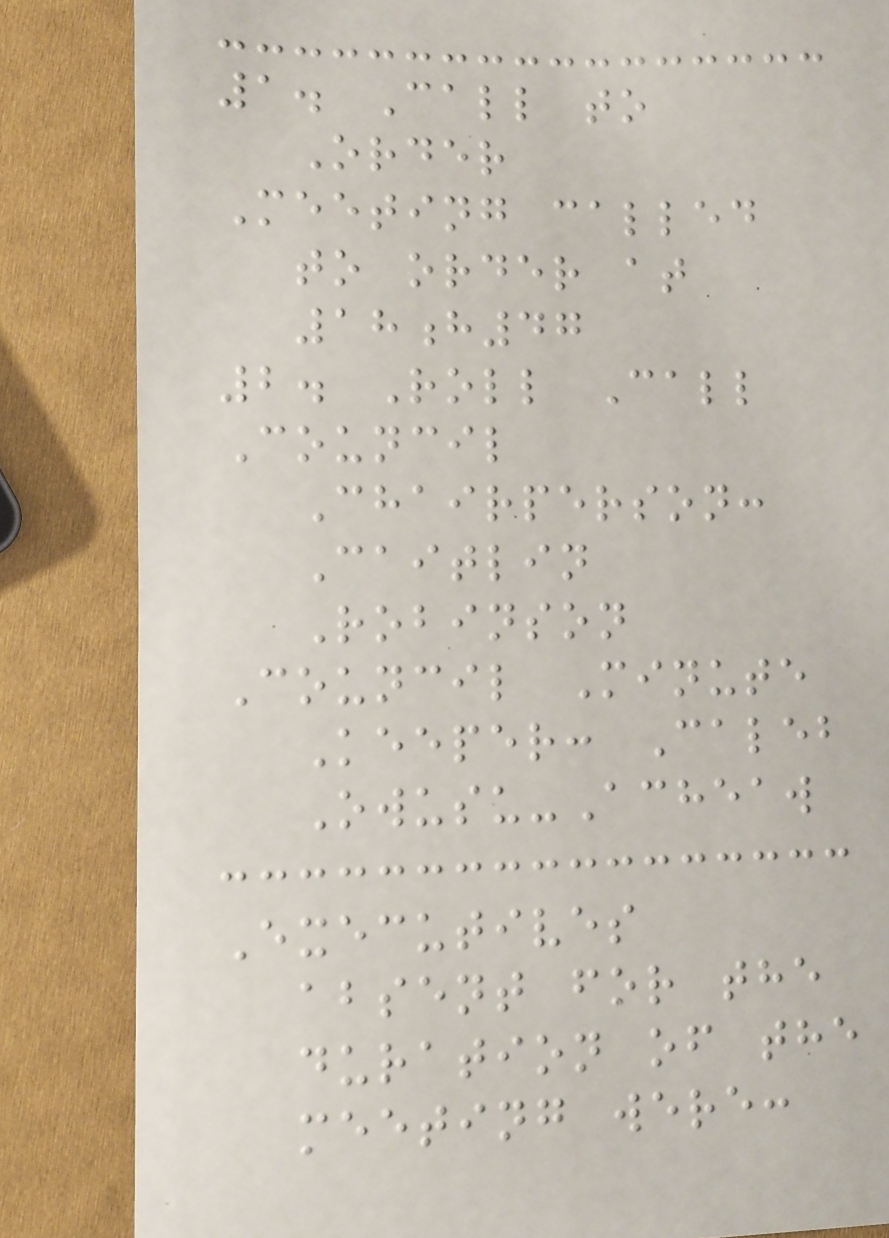1. Call to
Order
Meeting called
to order at
18h47
2. Roll Call
Council
Chairperson:
Caitlin
Robinson
Council Minute
Keeper: Caleb
Owusu-Acheaw
Executives
absent for the
duration of the
meeting were:
